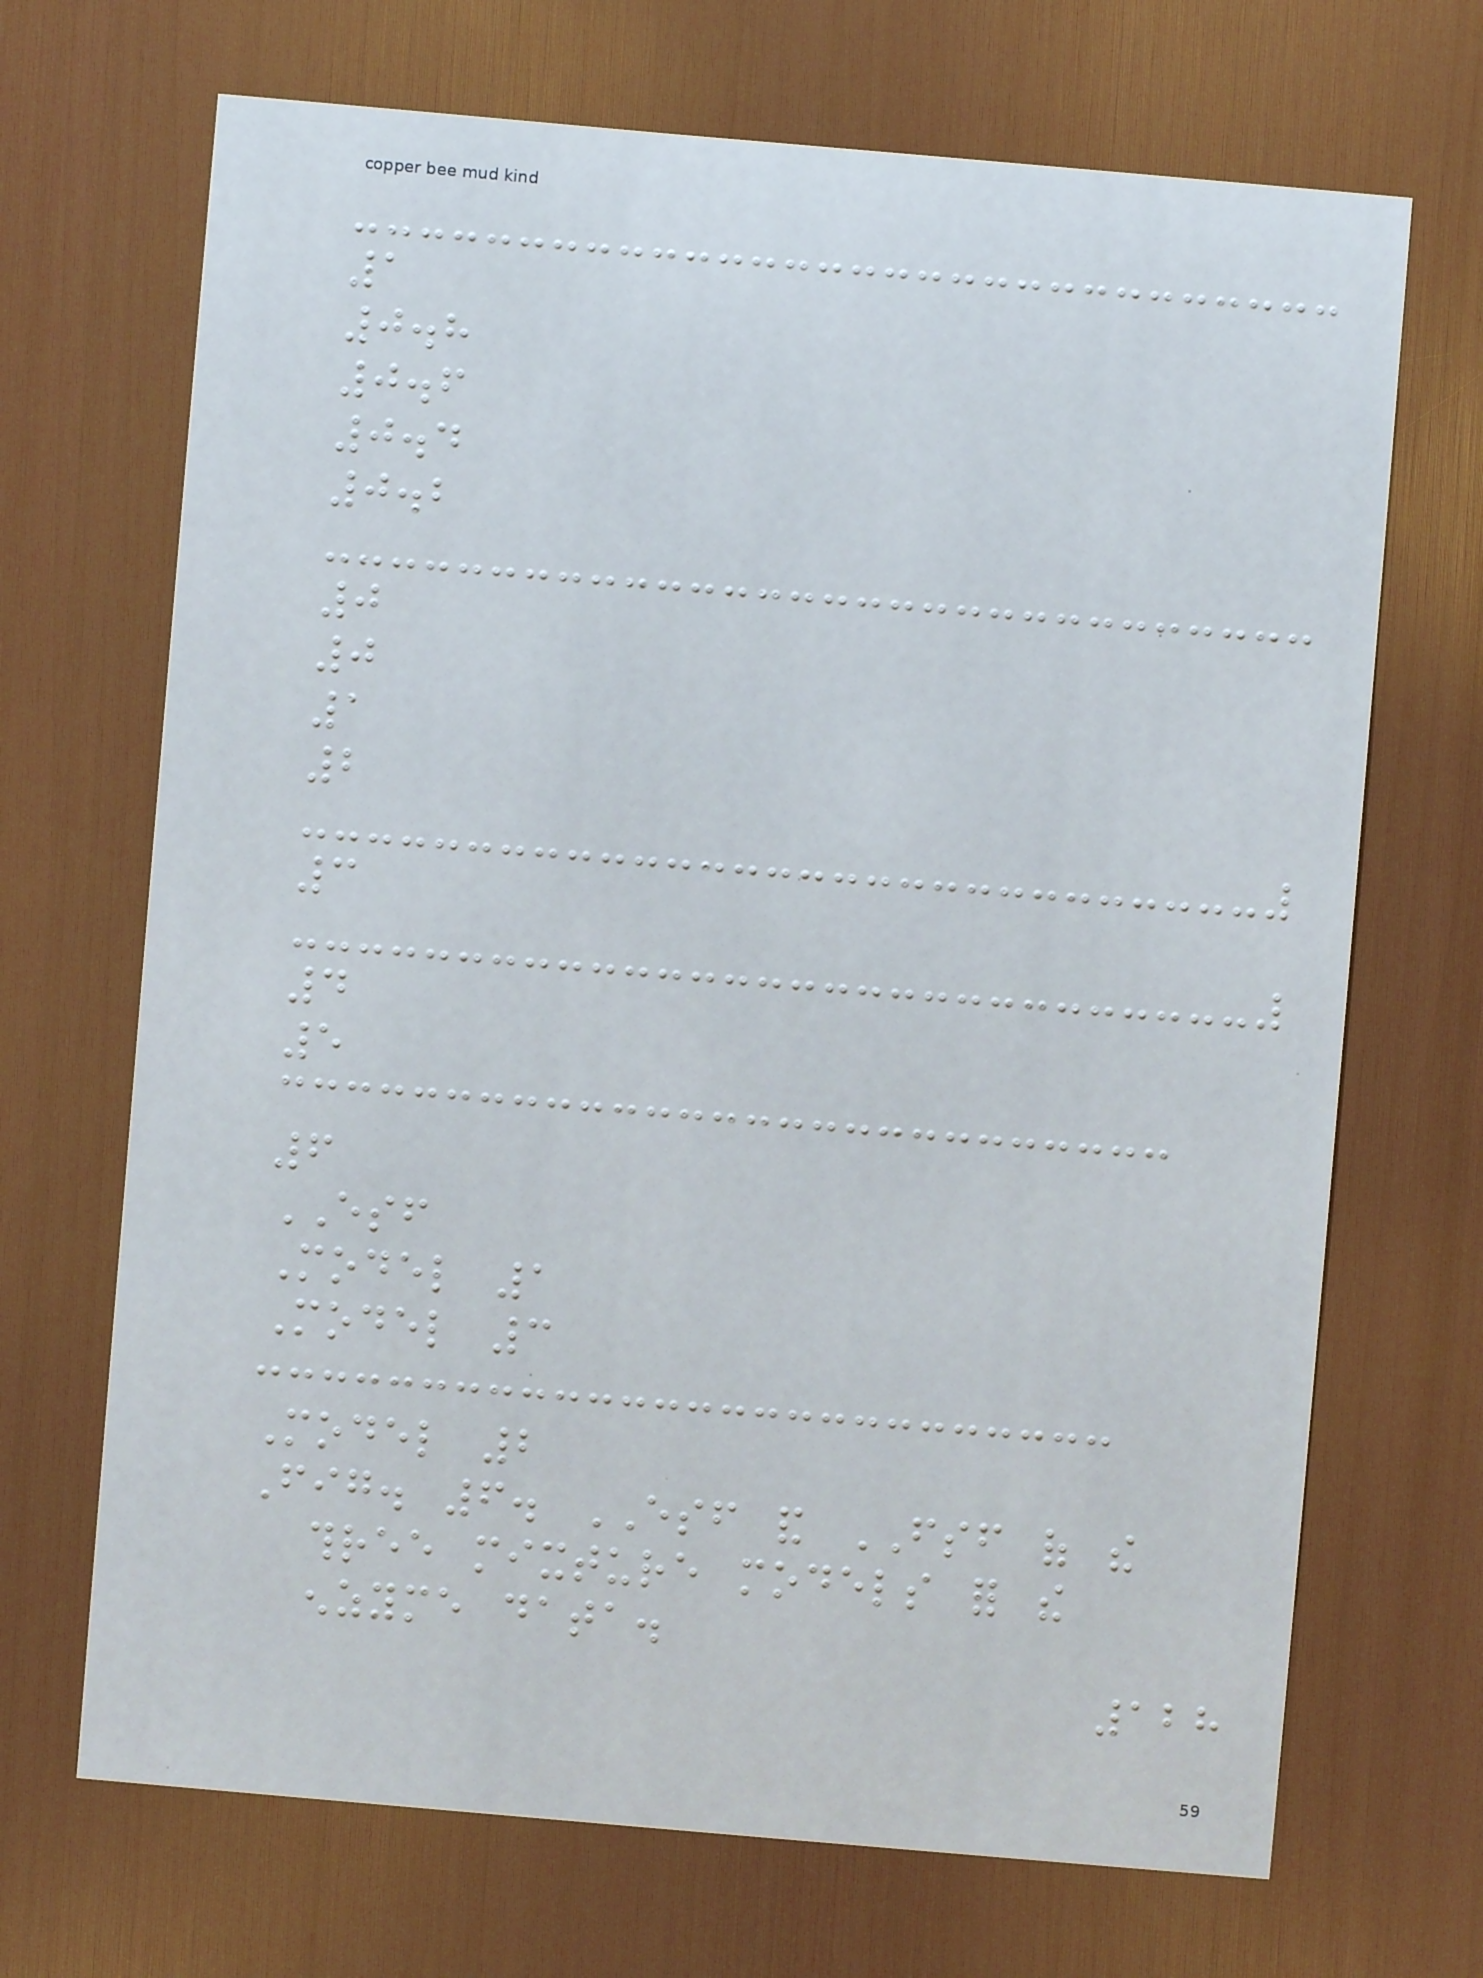1
0.8
0.6
0.4
0.2
0
0
1
2
3
4
5
6
ESF
Model 1
Model 3
Model 2
Fig. 6. ESF and FSF of the
three mixture models for the
enzyme data.
128
